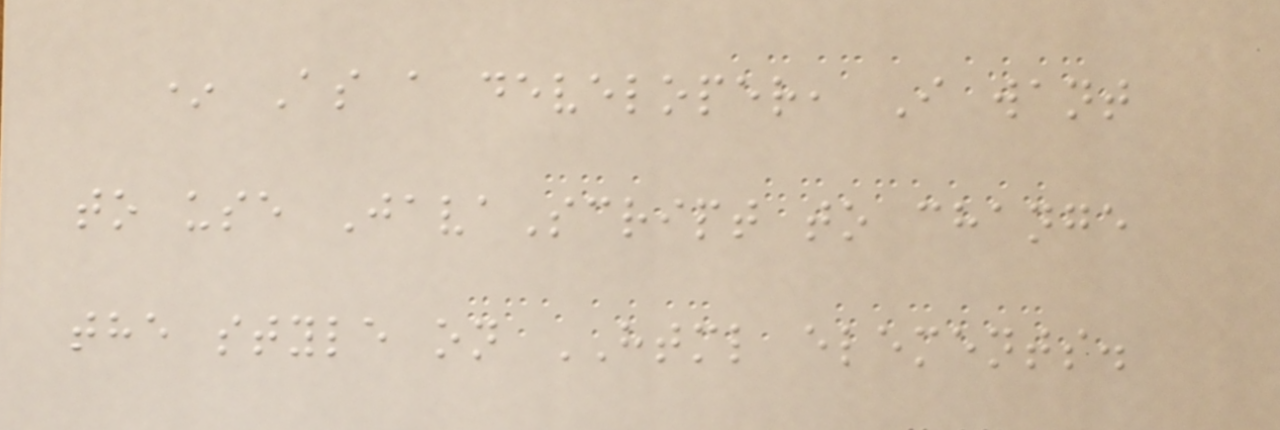* As a developer, I want
to use JavaScript to change
the style on HTML elements.
